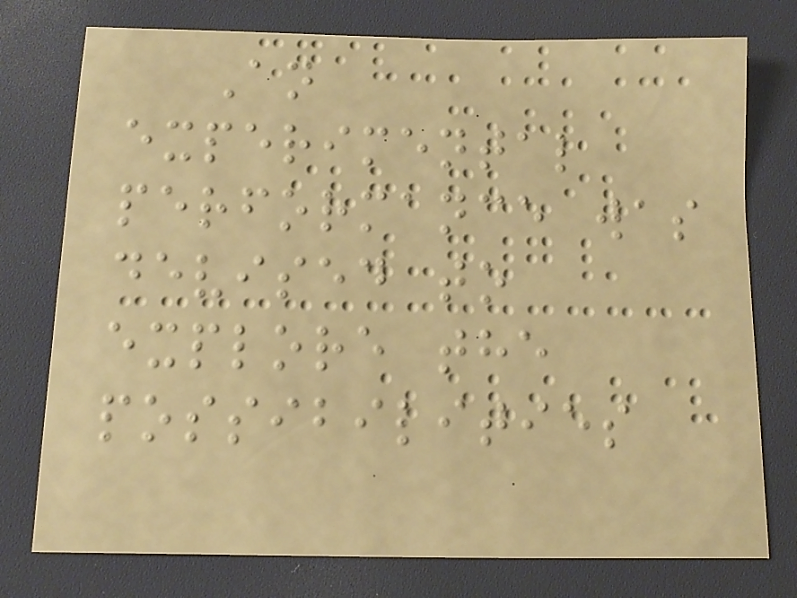An
experimental
performance was
devised to
explore the
possibilities
